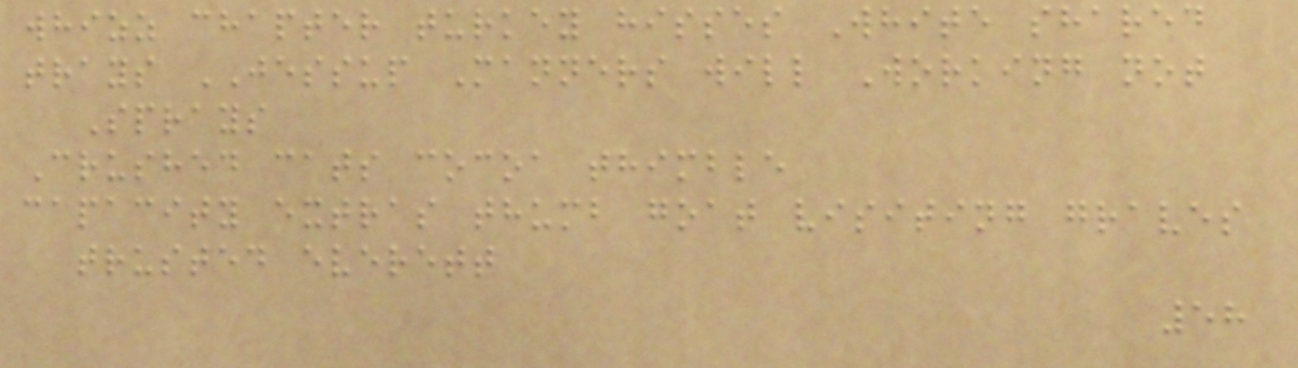whizz chapter turkey hisses White shared
trays JESSUP Manners will Working not
Sprays
Crushed cats cocoa thimble
capacity extras thumb goat visiting graves
trusted everett
58
